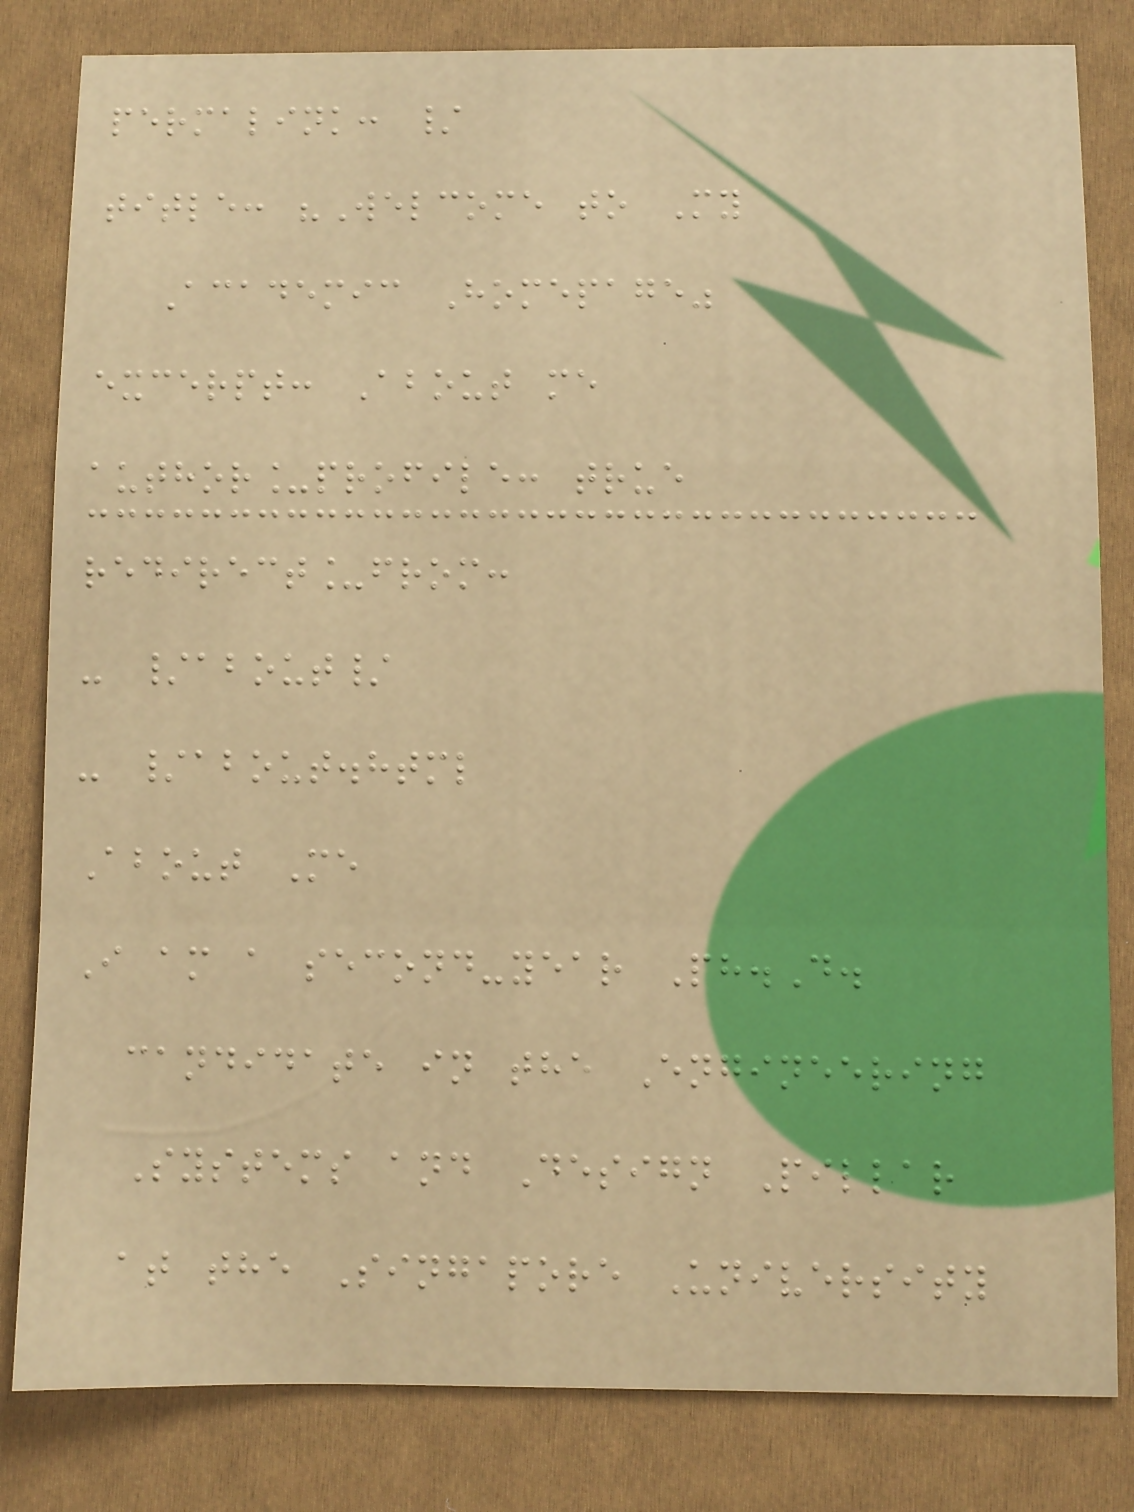permalink: /
title: "Welcome to My
Academic Homepage"
excerpt: About me
author_profile: true
redirect_from:
- /about/
- /about.html
About Me
I am a second-year Ph.D.
candidate in the Engineering
Systems and Design Pillar
at the Singapore University
